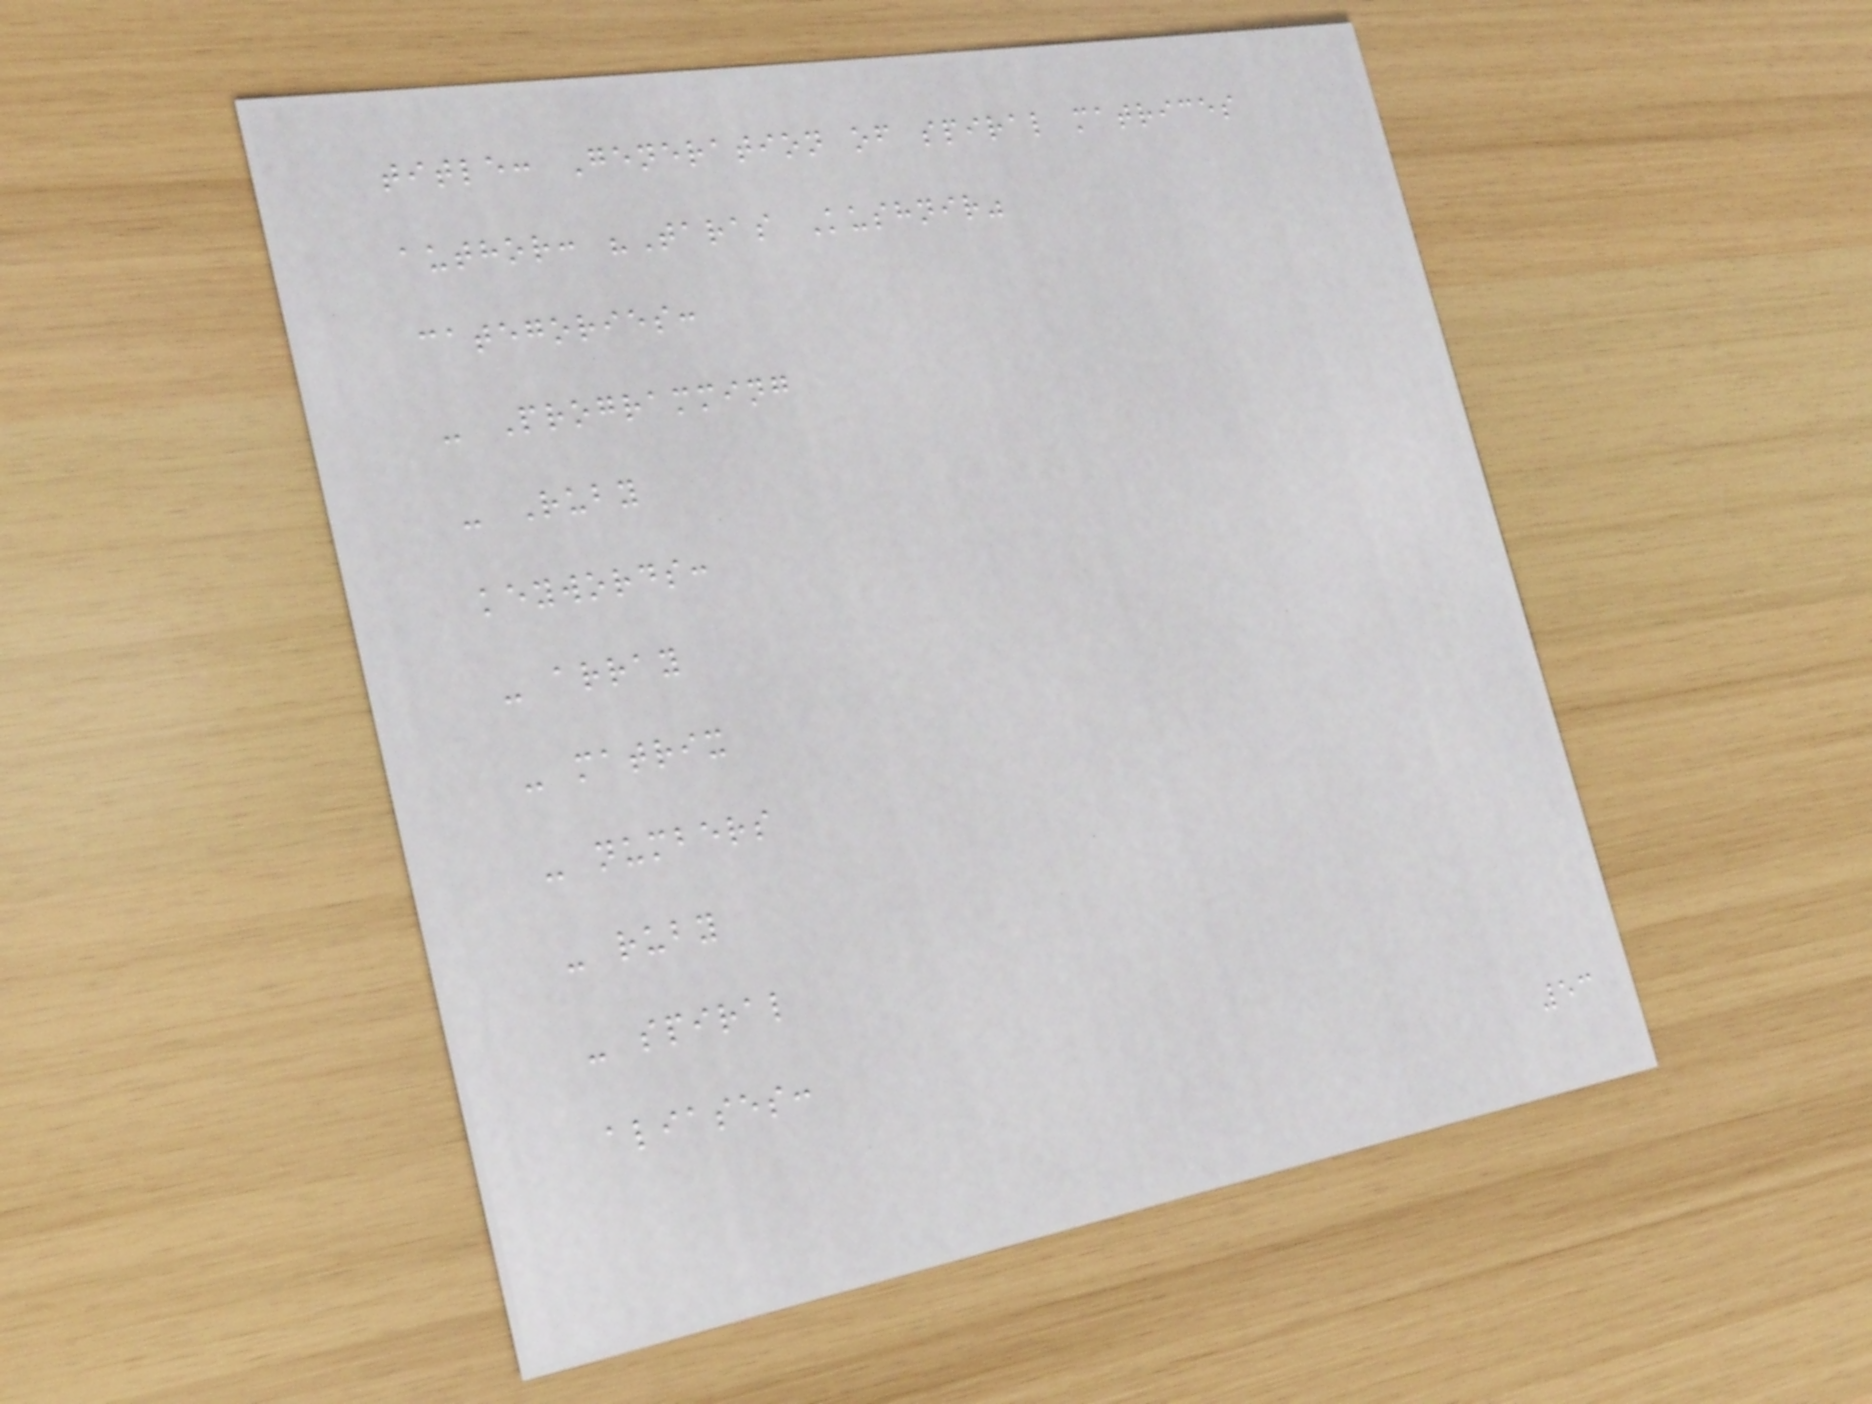title: Generation of spiral matrices
author: "Taras Kushnir"
categories:
- Programming
- Ruby
keywords:
- array
- matrix
- numbers
- ruby
- spiral
aliases:
53
